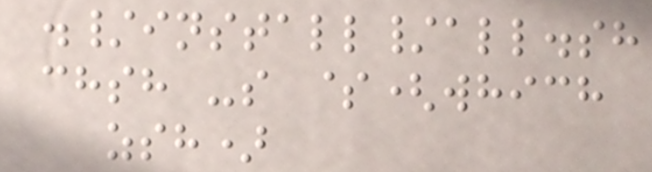./install/all.sh
chsh -s $(which
zsh)
